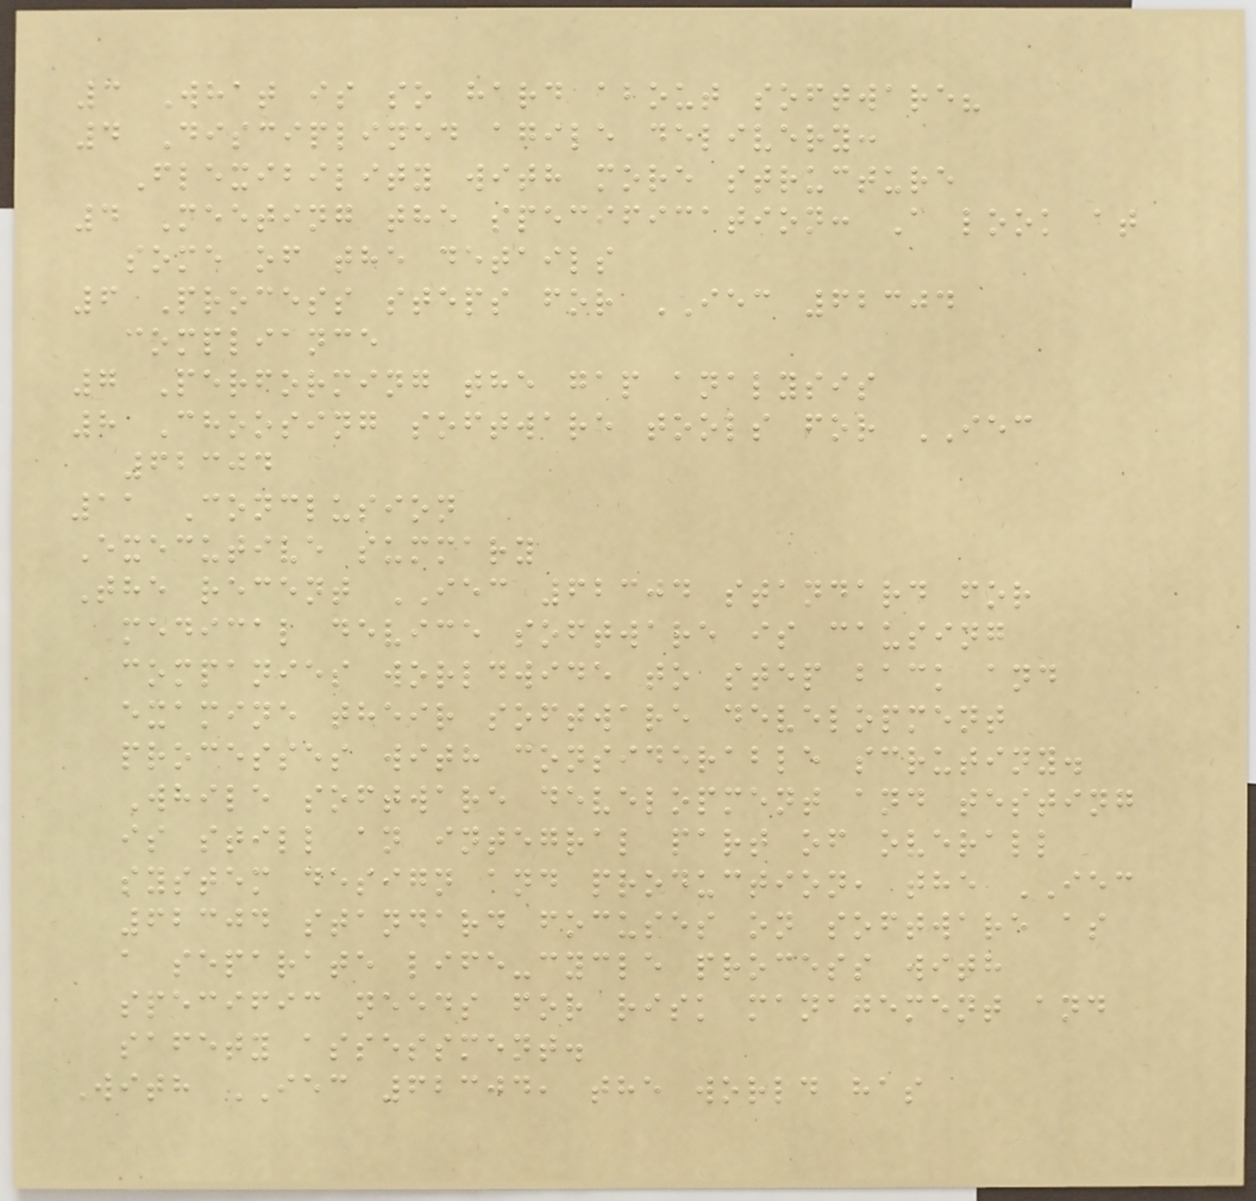3 What is so hard about software?
4 Disciplined agile delivery:
Flexibility with more structure
4 Meeting the specification: A look at
some of the details
6 Process steps for IEC 62304
compliance
7 Performing the gap analysis
8 Choosing software tools for IEC
62304
11 Conclusion
Executive summary
The recent IEC 62304 standard for
medical device software is causing
companies worldwide to step back and
examine their software development
processes with considerable scrutiny.
While software development and testing
is still an integral part of overall
system design and production, the IEC
62304 standard focuses on software as
a separate life-cycle process with
specific needs for risk management and
safety assessment.
With IEC 62304, the world has
